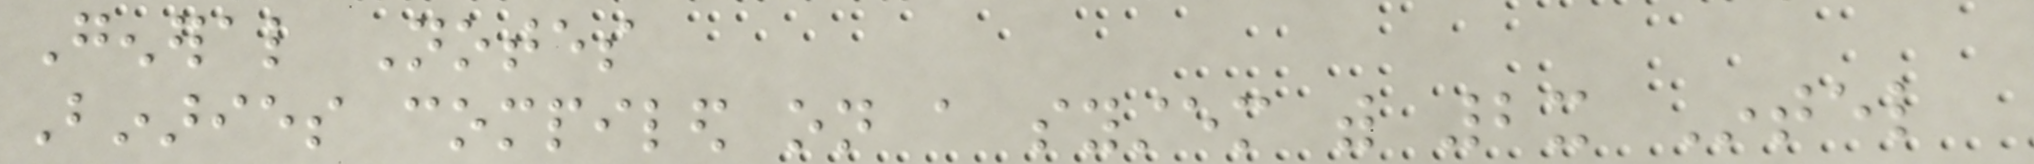General Notes
Binaries compiled on a system with 2x Intel
